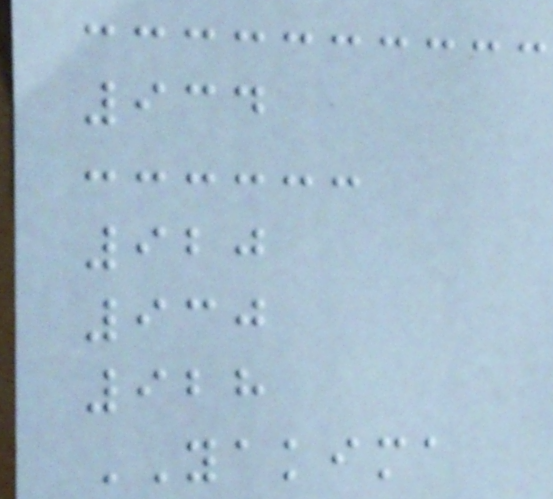934
920
930
928
YAKIMA
